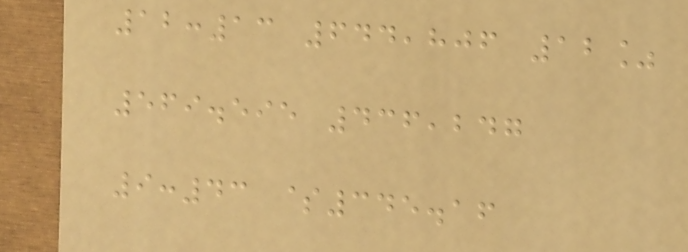12:13 644,806 12%
569.595 436,247
9:43 $345.16
